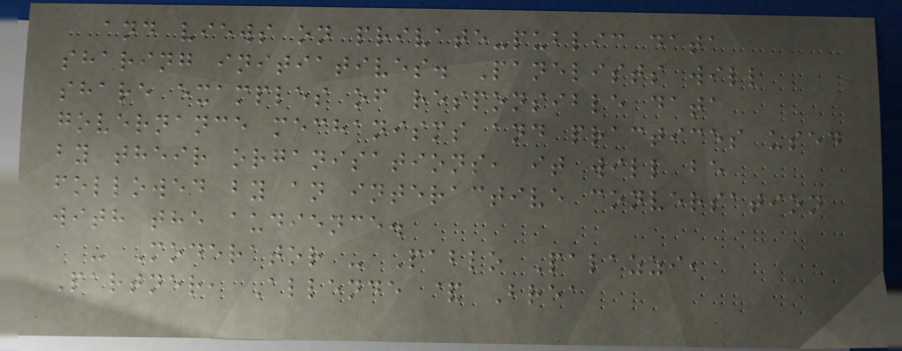and views on private-public data
sharing initiatives. Panelists will
share examples of responsible data
governance mechanisms and practices used
by their organisations, it will be
followed by an interactive conversation
with the audience.
- Moderator - Pablo Palazzi,
Partner, Allende & Brea
